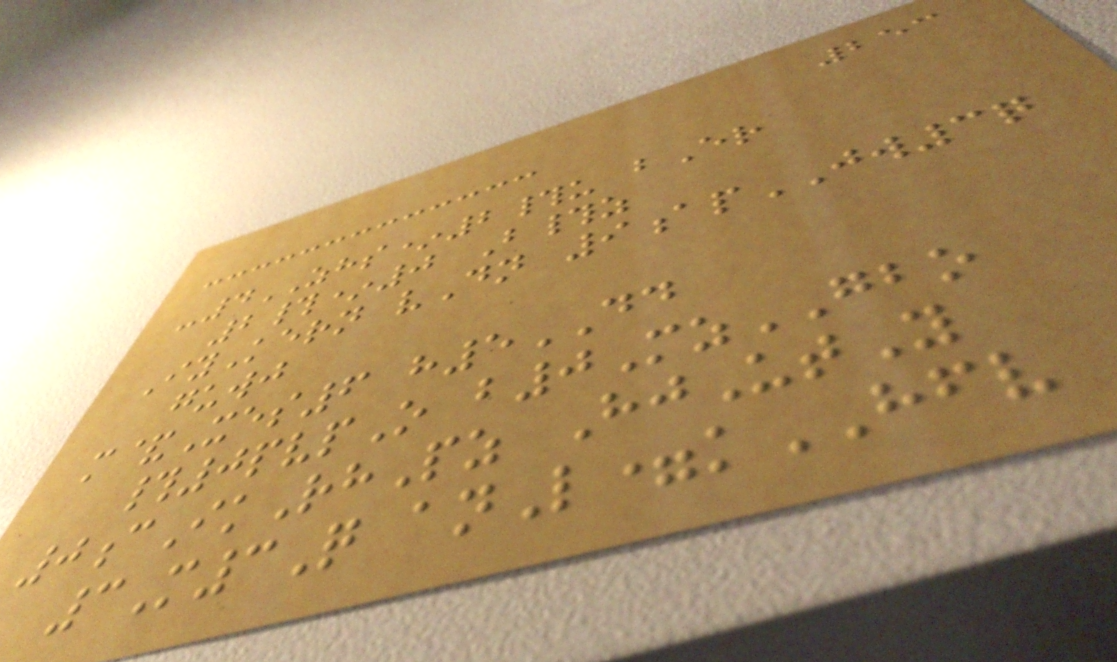253
-4ZHS*2#u bEr
2#*0 B#z
IyKern vDn 9apJW3q
guwj
m&Xes6 h5DD
#0pvpO b0MzGBO
0cIkRhPz HjUtY
3M3Q anL=kHFV
